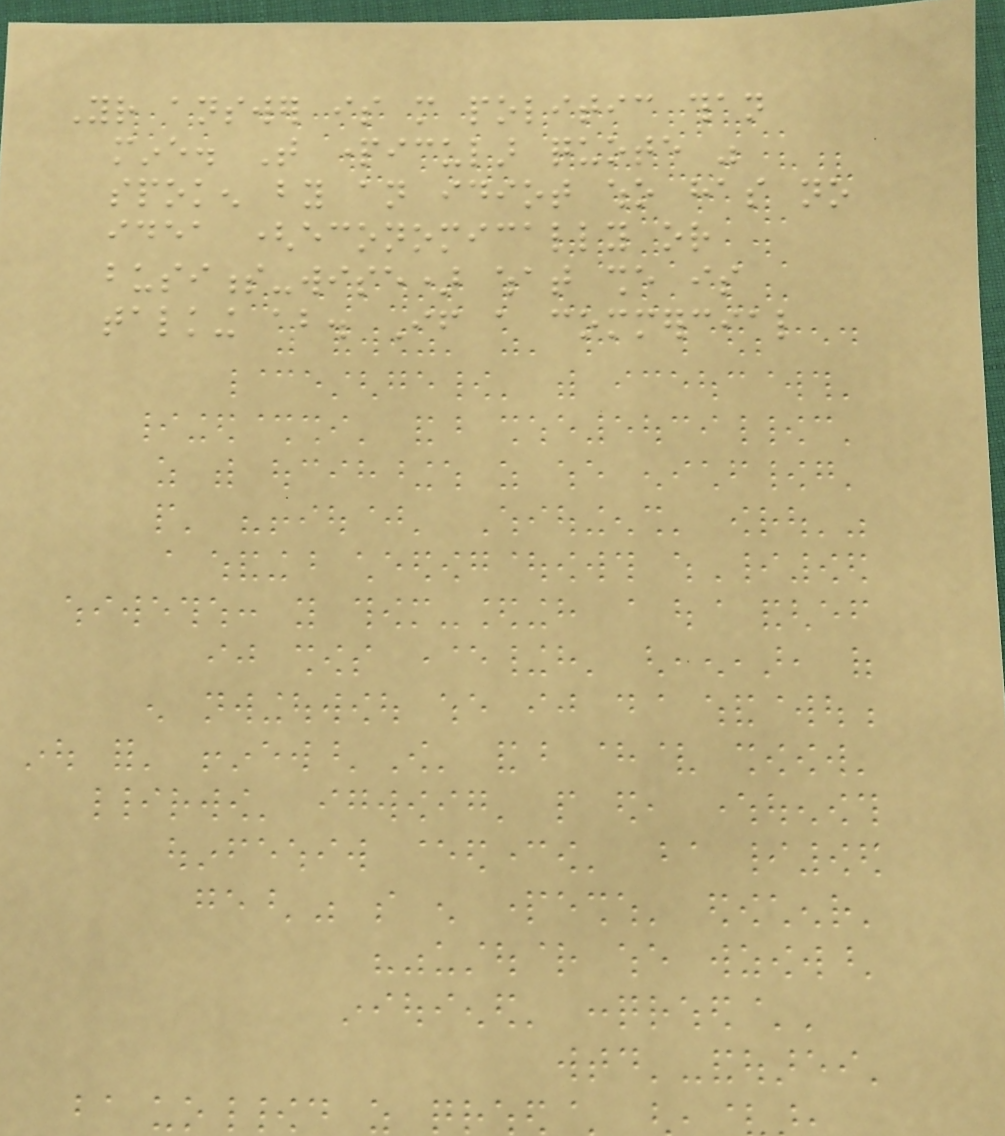Your answer is more politic than
mine. That particular quote was
spoken by an idiot who has no
idea (economically or
business-wise) what she is
talking about. If a commercial
